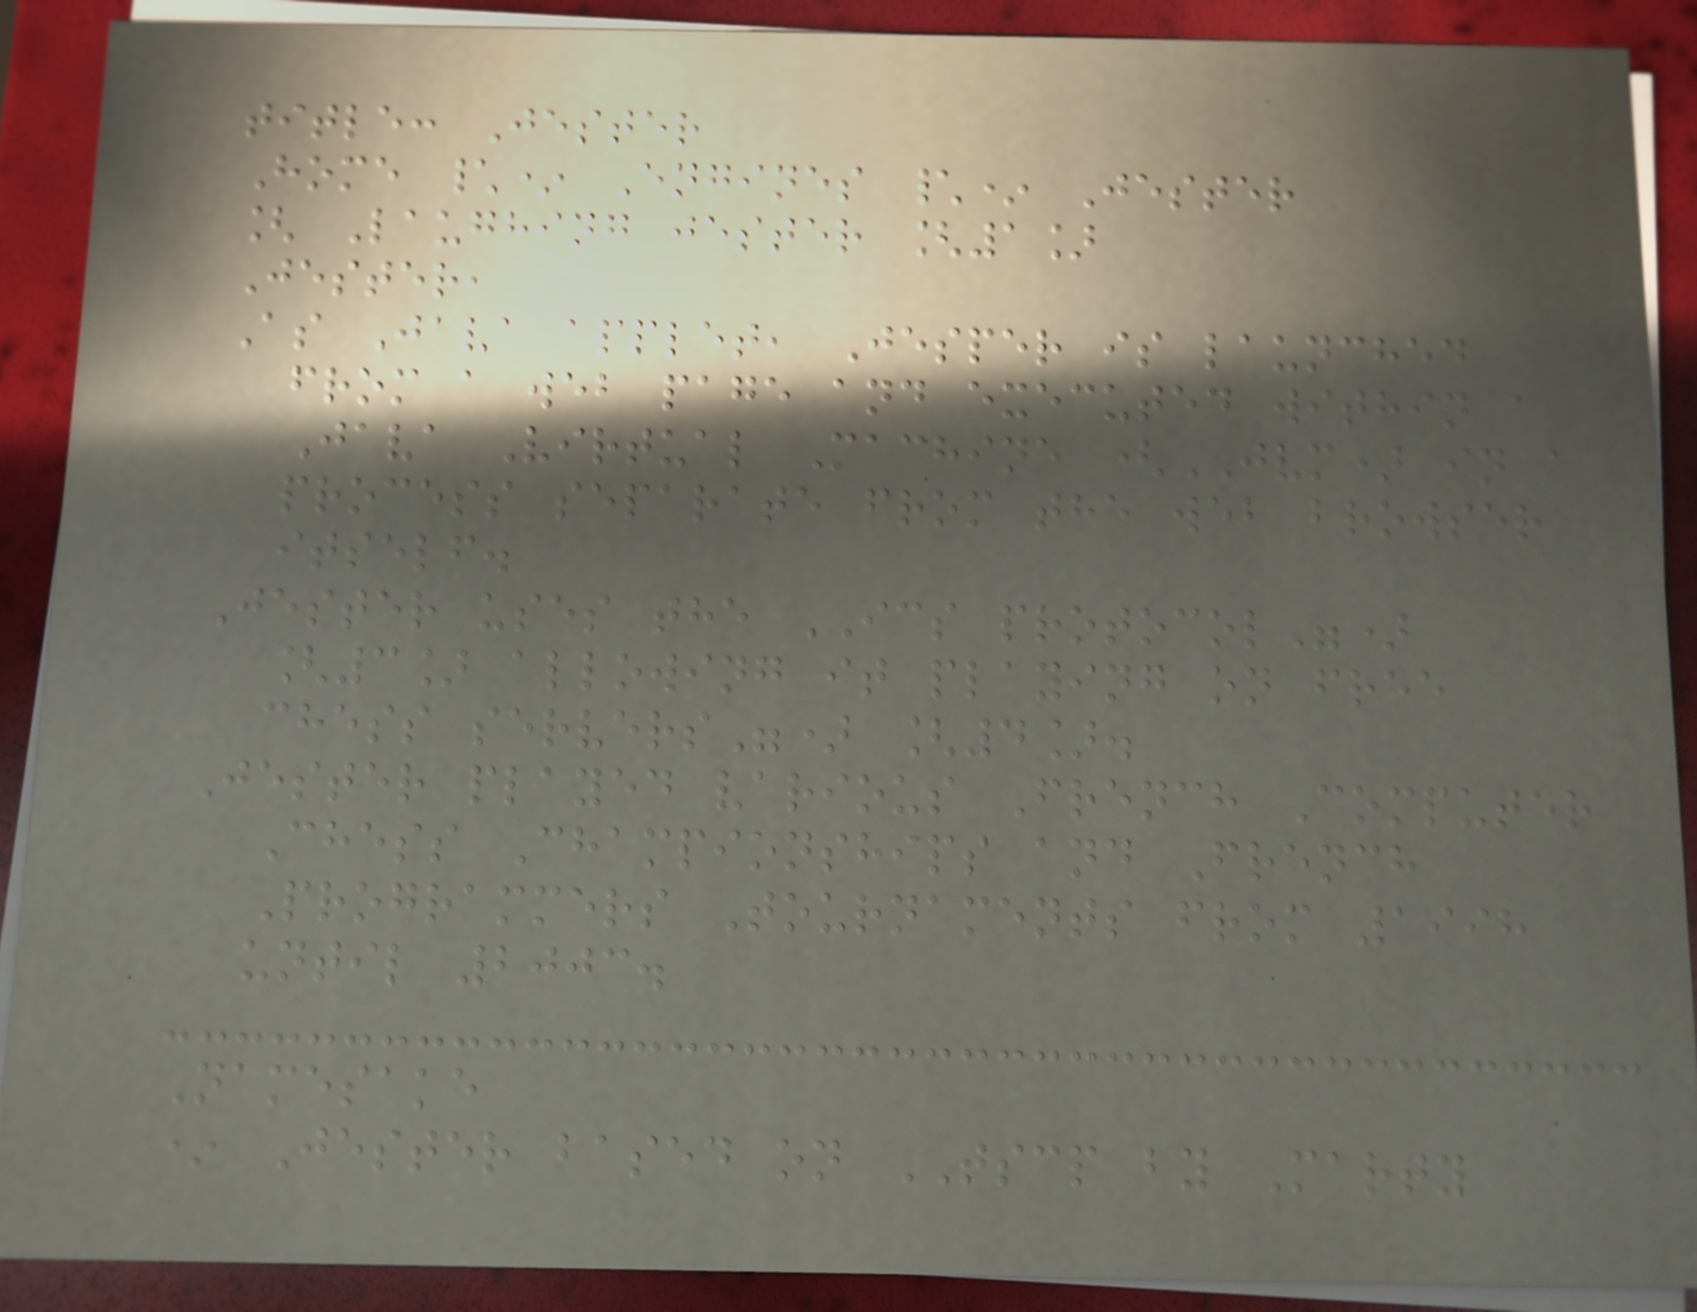title: Jester
Home \* Engines \* Jester
[ Laughing jester [1]
Jester,
As Java applet, Jesper is launched
from a web page and executed within a
Java Virtual Machine (JVM) in a
process separate from the web browser
itself.
Jester uses the ICS protocol")
[3] allowing it playing on free
chess servers") [4].
Jester played various French Computer
Chess Championships and French
Programmers Tournaments from 1998
until 2003.
Namesake
* Jester based on TSCP by Marty
